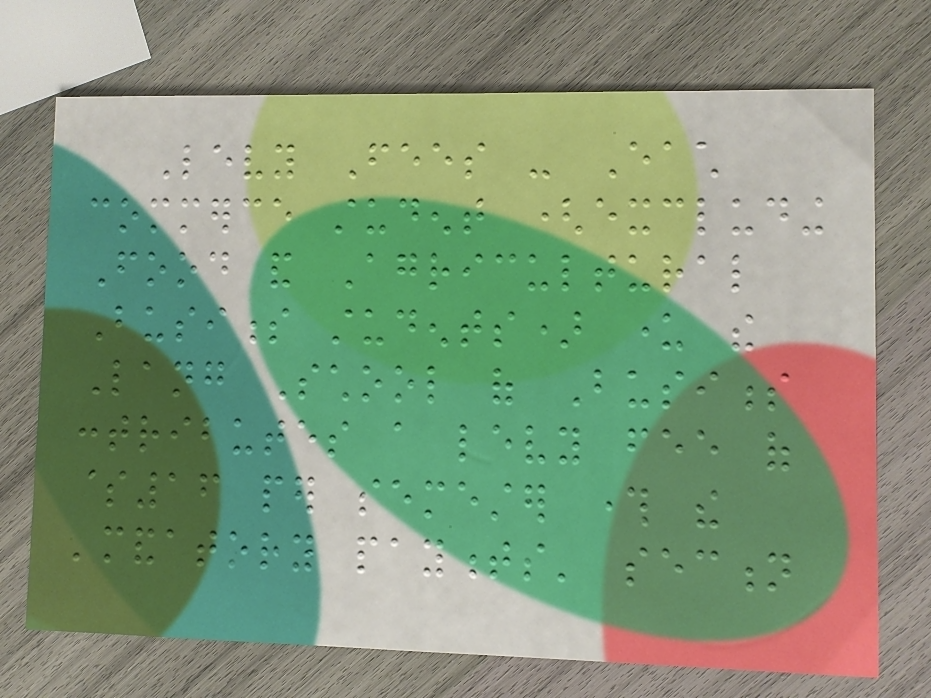Levy Fees - Each
commerce student (excluding
Food and Agricultural
Business students) under the
Lang School of Business
contributes a levy fee of
$16 per semester through the
'mandatory payments' section
